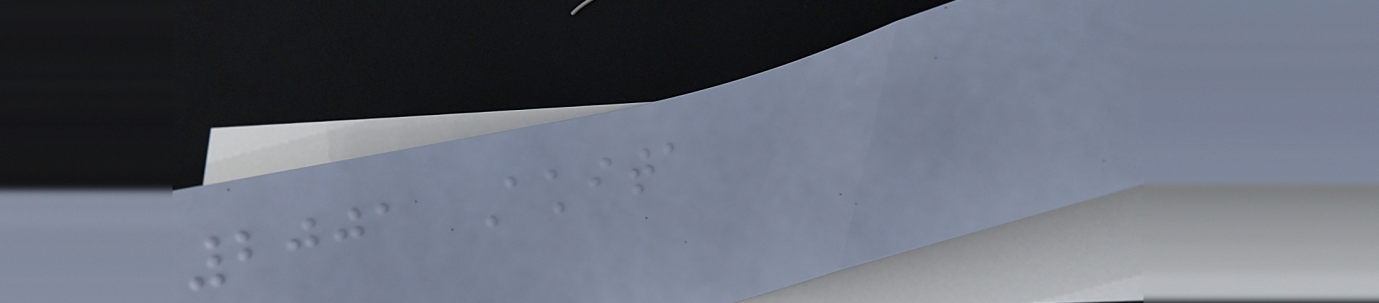2001 Akita
